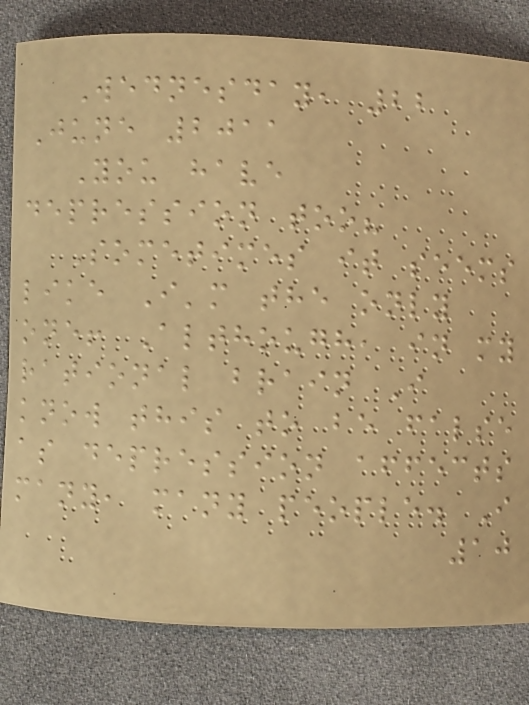Wednesday, 22
June 2011
You have
depression too?
Sometimes it seems
like I'm the only
one! Although, in my
rational brain I
know this to be false
as depression affects
many, many people. I
10
